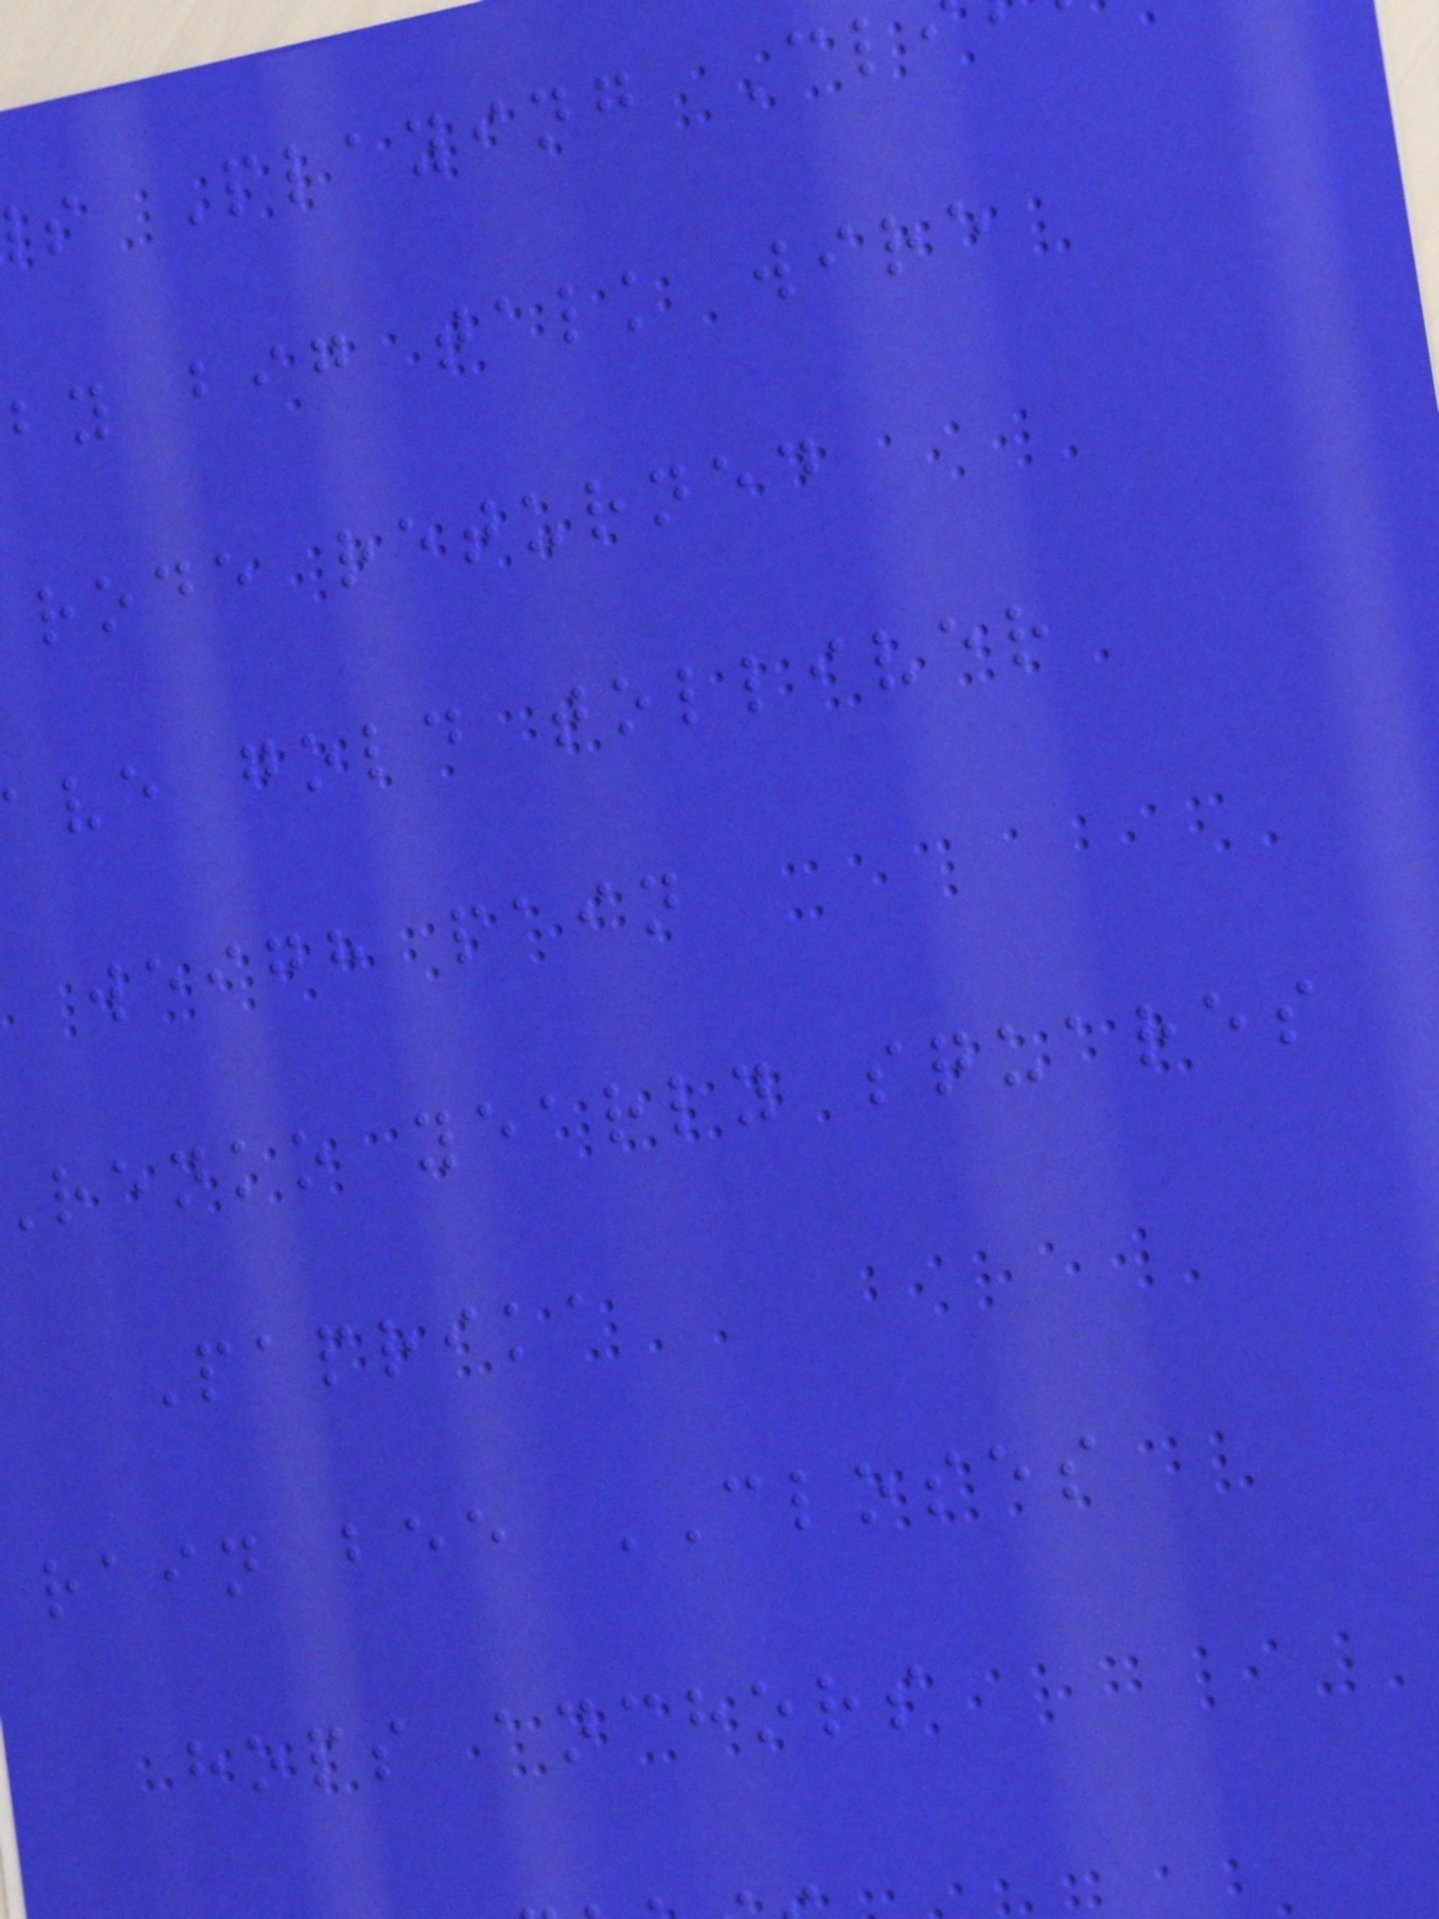s Playing Cl
by big talk wire
rode returned
ave gold tolliver
weigh pain
renko yearly squares
Paprika
rain bee CLOSES
hops anchors
